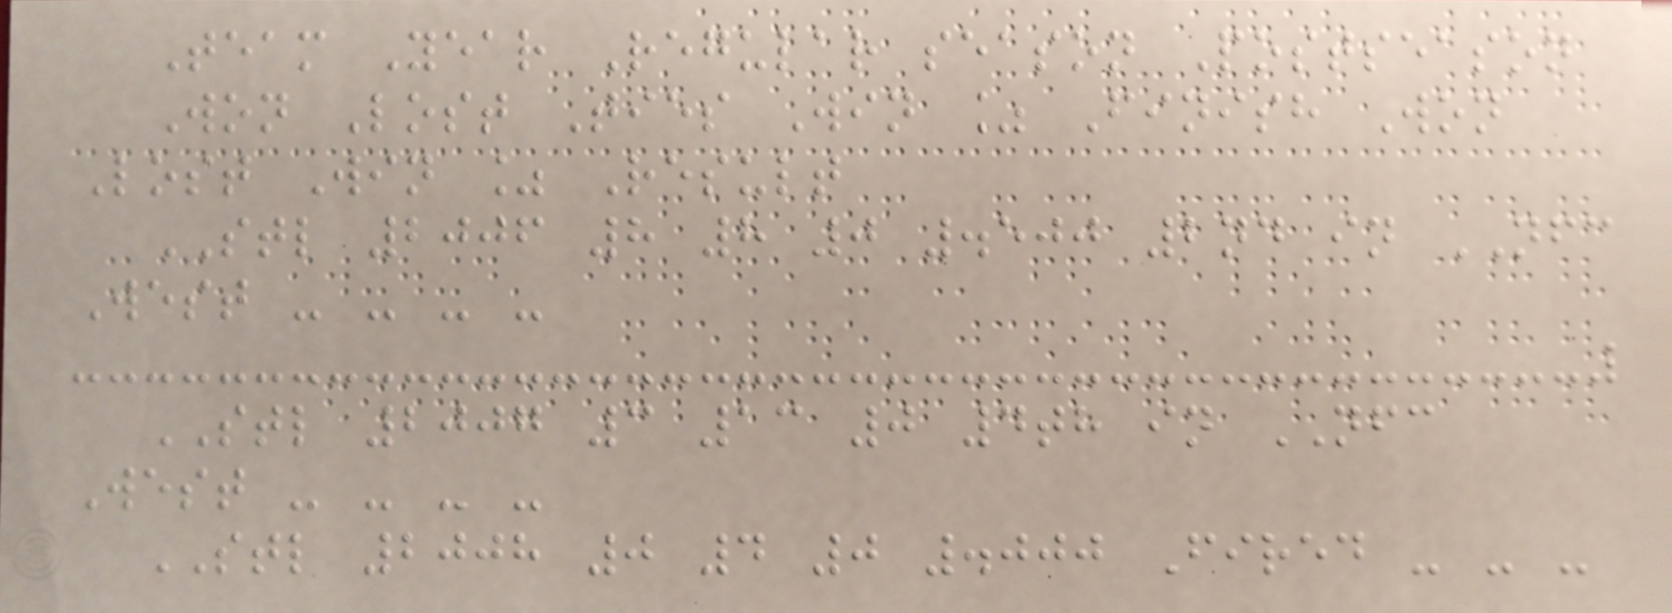Team Year Regular season Postseason
Won Lost Ties Win % Finish Won
Lost Win % Result
STL 2006 8 8 0 .500 2nd in NFC
West - - - -
STL 2007 3 13 0 4th in NFC
West - - - -
STL 2008 0 4 0 .000 Fired - - -
